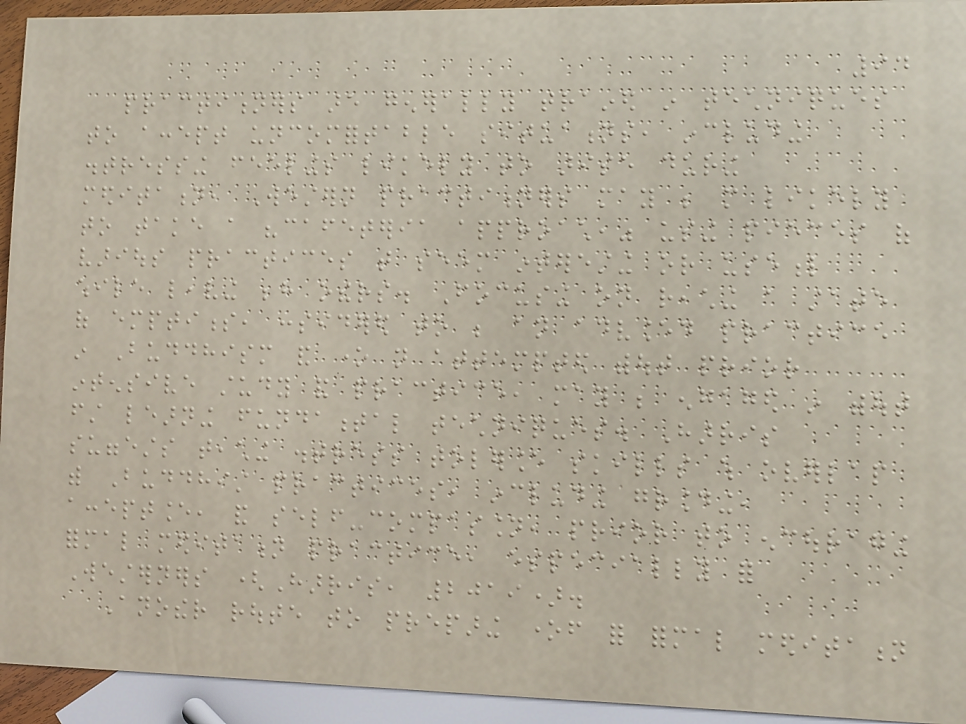94
practitioners are generally trained in techniques
to accept uncomfortable situations, including
distressing feelings likely to arise during
meditation, Western practitioners may be more likely
to take a "cafeteria approach," using pieces of
various practices that seem interesting or useful
while leaving behind others. Focusing on reaching a state
of emptiness, considered to be an advanced practice
in Buddhism and one not attempted without prior
intensive study and practice, may be engaged in without
first learning fundamental techniques. Harris
suggests teaching distress tolerance skills which overlap
with Buddhist practices, including grounding,
acceptance, and self-compassion, prior to encouraging
formal meditation practice, especially for
Westerners (Harris, 2019).
Another route to preparing oneself for formal meditation
